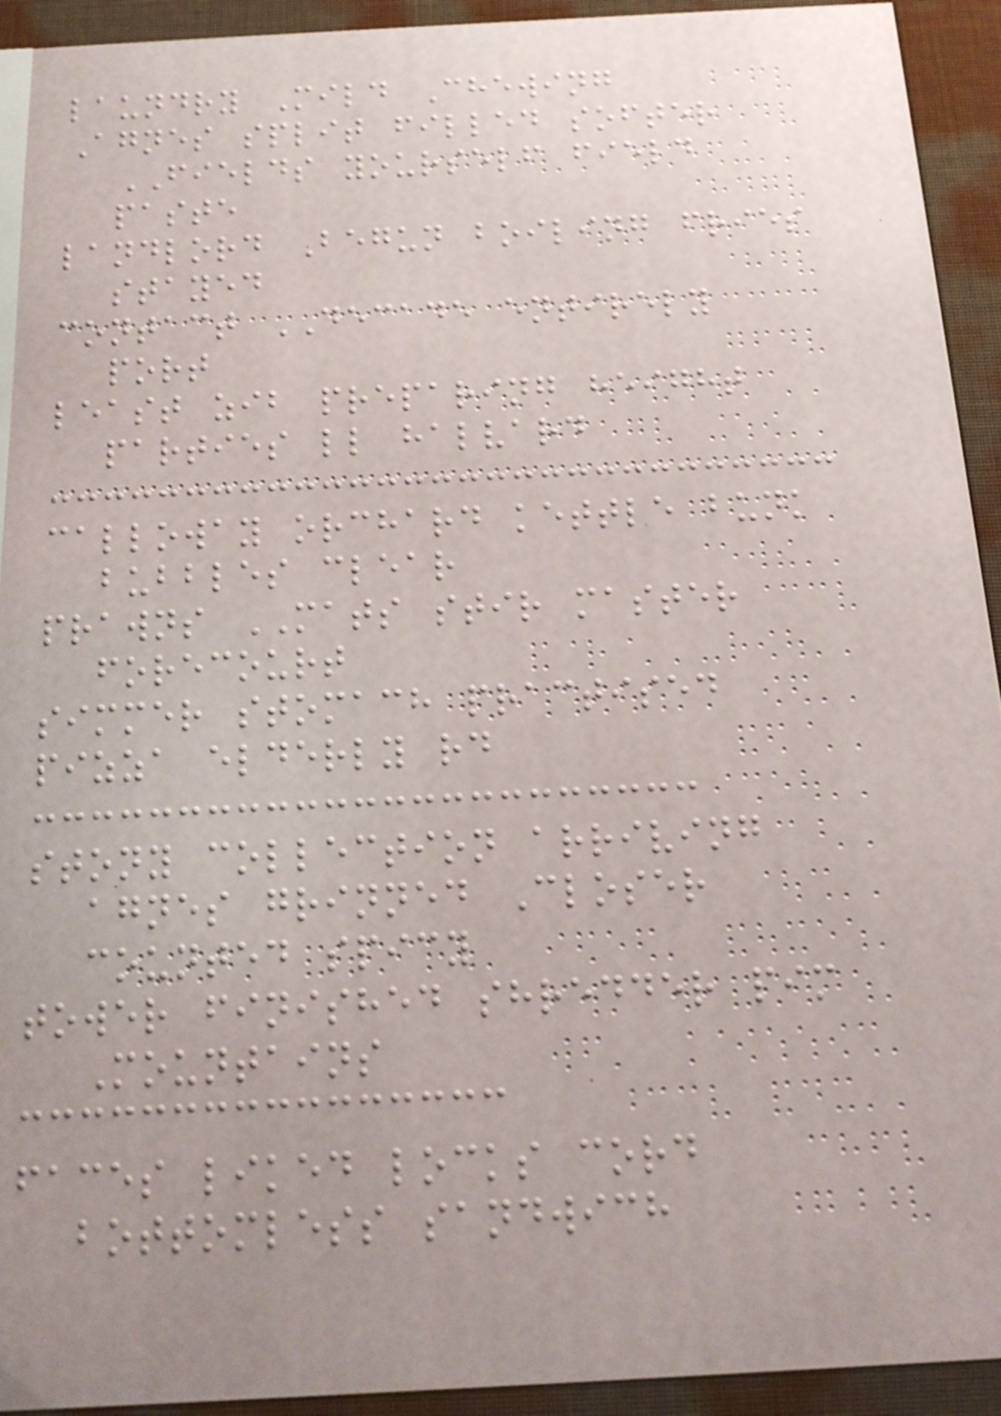laundry Mild Chewing
Agnes split filled softer
FIELDS yourself field
paste
landlord Begun boiling fries
stayed
contact DECADE entirely
port
least zib preparing height
parties ll halvard
calloway orchard kettle bunk
bubbles clear
prawns MATS stir master
forecourt
simmer stomach practised
pizza elderly rd
stony collection arriving
agnes grinned Closer
counted spicy
tower finished shredder pim
Mountains
faces liked locks cord
bottomless sandwich
